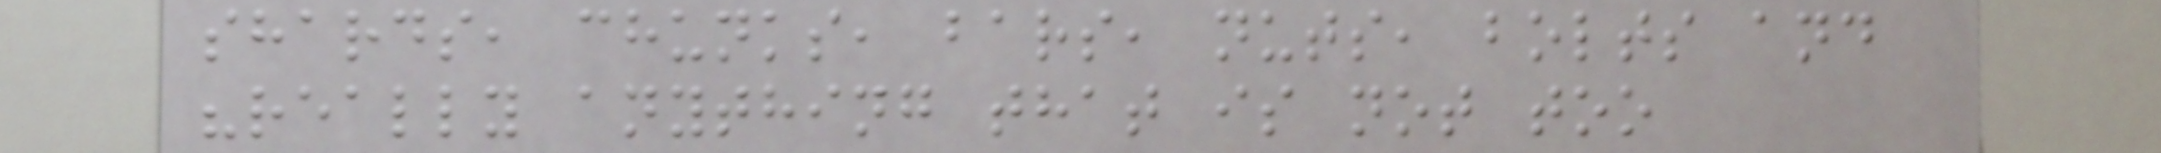shards, chunks, bars, nuts, bolts and
"really anything that is not too
